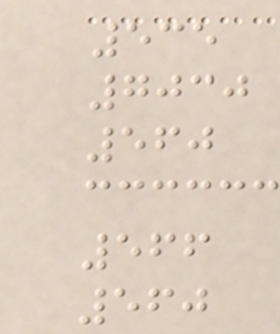535
7030
560
566
560
